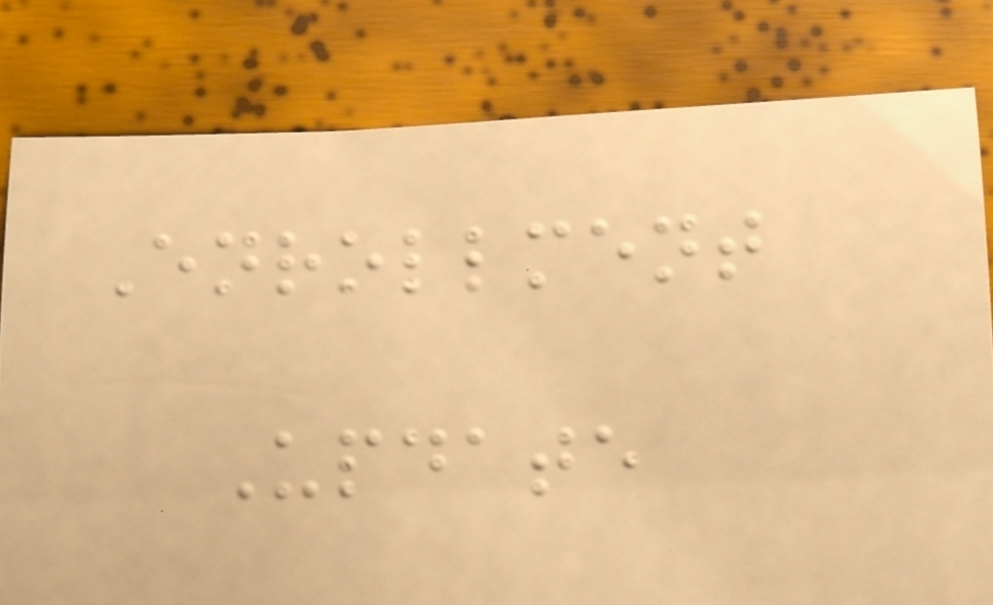Enrollment
Update
